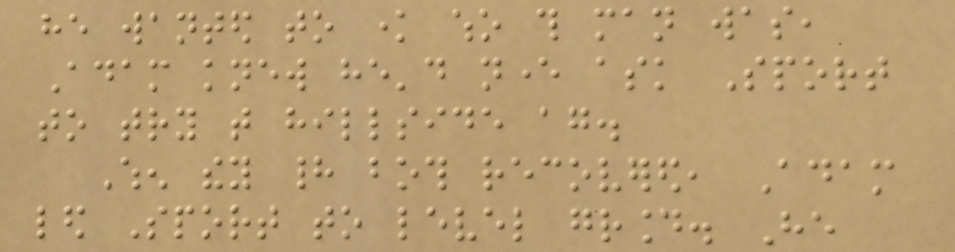he wanted to know who this man was,
Adam knew he'd never ask Sport
to try that hillside again.
When they had both recovered, Adam
led Sport to level ground. He
